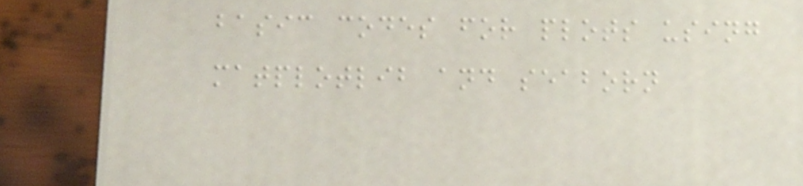basic codes for plots using
matplotlib and seaborn
